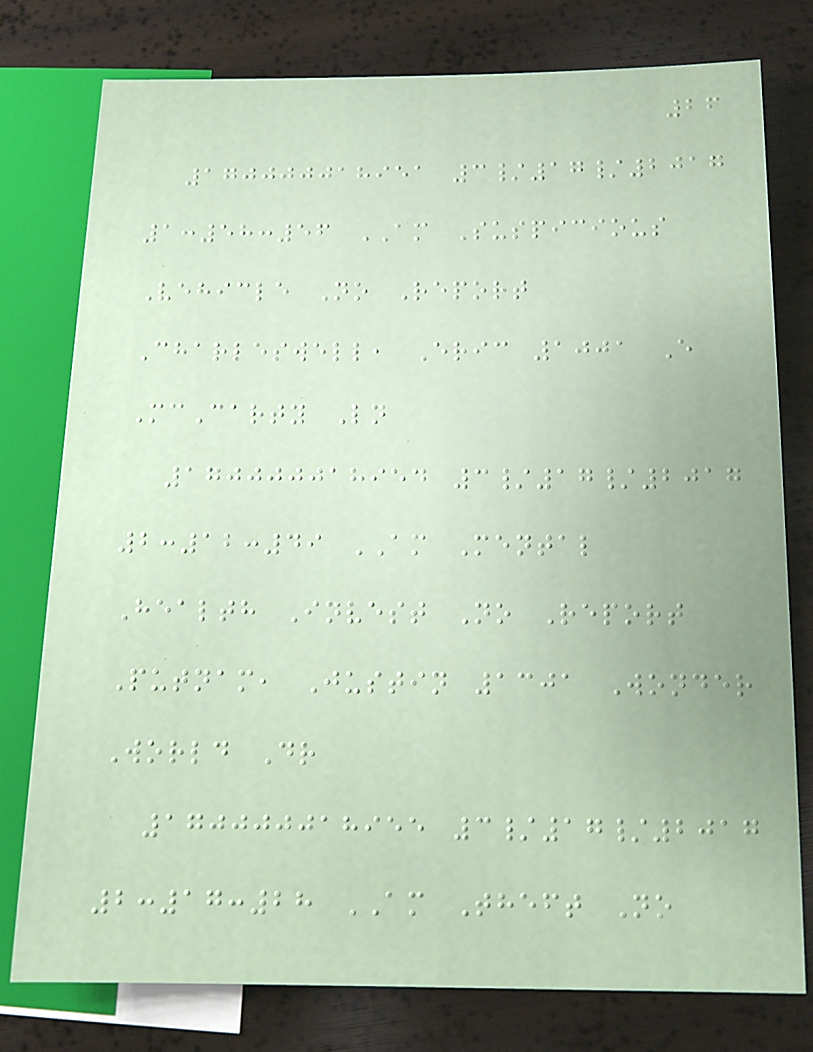26
170000018951 3/17/2017
1:58:56 AM Suspicious
Vehicle No Report
Charleswell, Eric 1001 E
McCarty Ln
170000018954 3/17/2017
2:12:49 AM Mental
Health Invest No Report
Putnam, Justin 1301 Wonder
World Dr
170000018955 3/17/2017
2:17:28 AM Theft No
